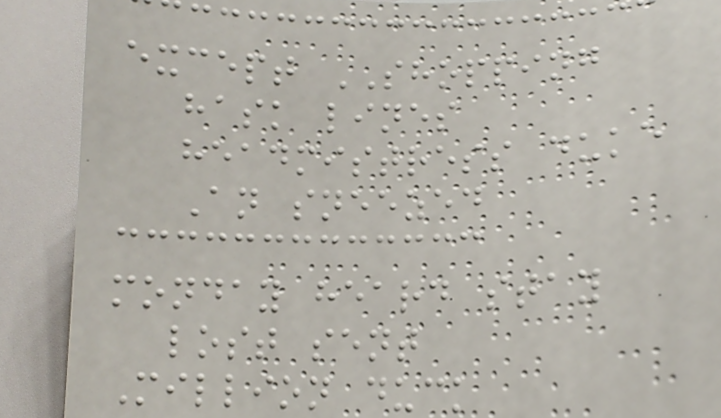except SHOPPING
hask lines
headmistress duke
An sneezed
monday heard stay
lost sent
Million duck
